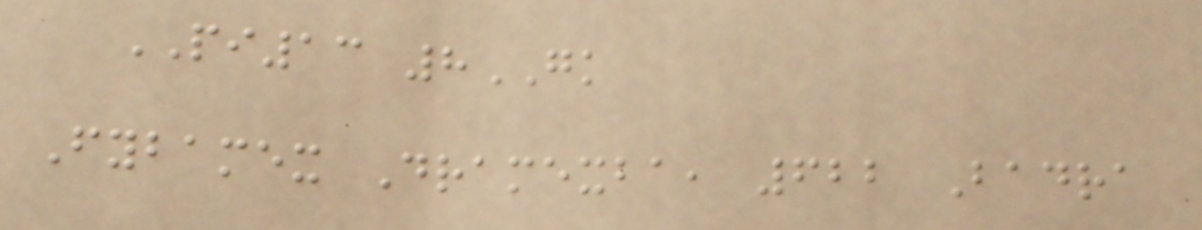PI13 8GK
Fybamex Dramexba, 622 Badra
